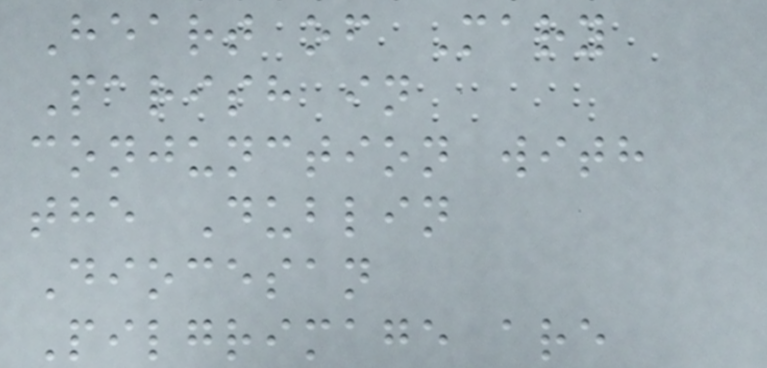Heart of Mary
Parish in
conjunction with
the Dublin
Diocesan
Pilgrimage are
